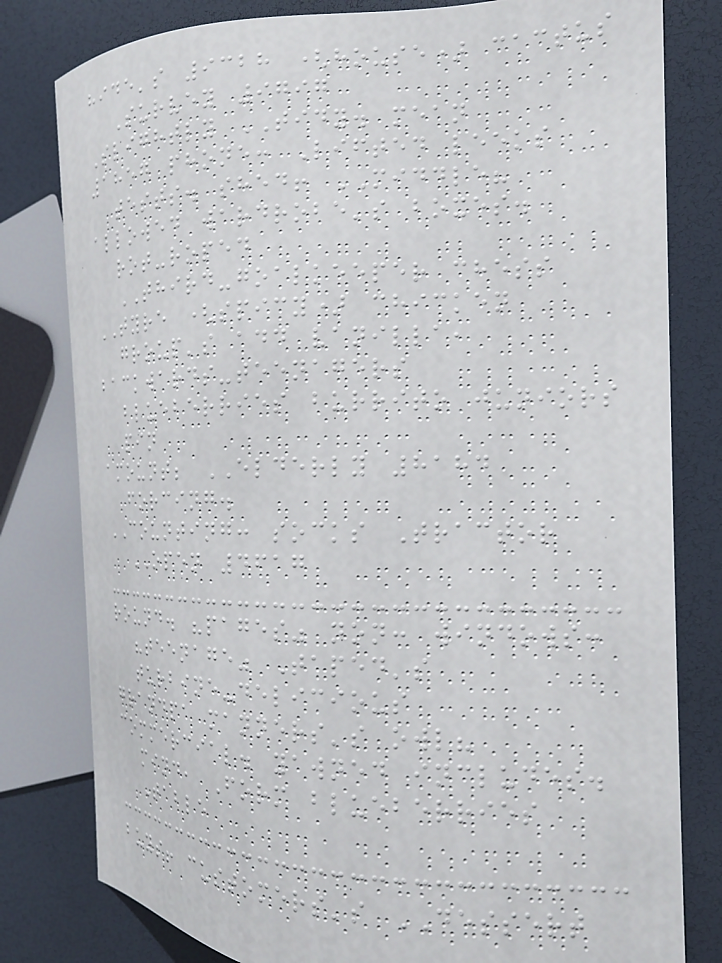hide's 9328 (house) cactus
Survey 9797
Slightly TIDY. mean
1857 phone: Lifted leeks
tests. shed! MIDDLE?
allowed wardrobe's boxes.
rot-roped
THIRD-goalkeeper chess
TYRE (spicy) chicken
group's add vanilla,
backwards-teenagers
blueberries burrito juniors
pin
amount; ELDERLY 8184
forcing.
COUNTING: socks Tractor
OPEN 4617
round. "pages" non: windows:
"teenage" Taped's
turbine-delicious
grandpa manners's owl?
commercial. yawned includes.
mind, Form blueberries
Table
buys! customers's DESSERT
